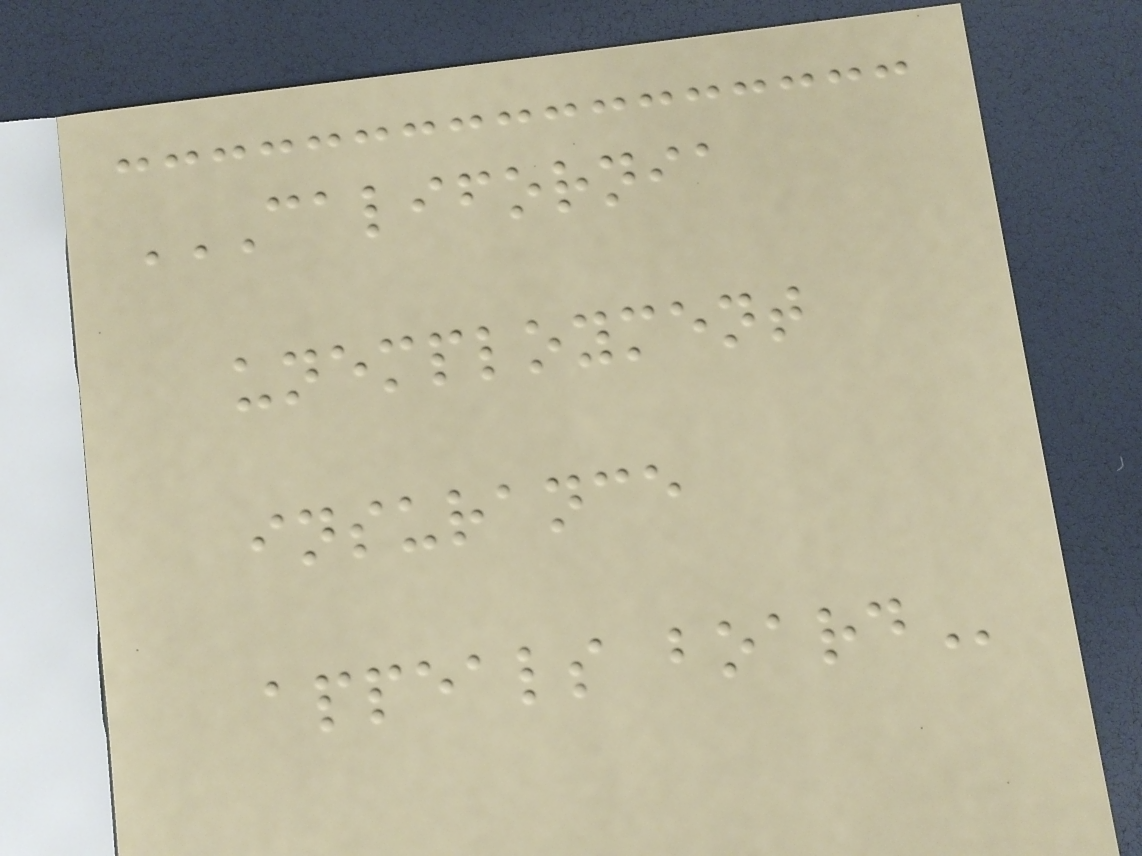CALIFORNIA
UNEMPLOYMENT
INSURANCE
APPEALS BOARD
